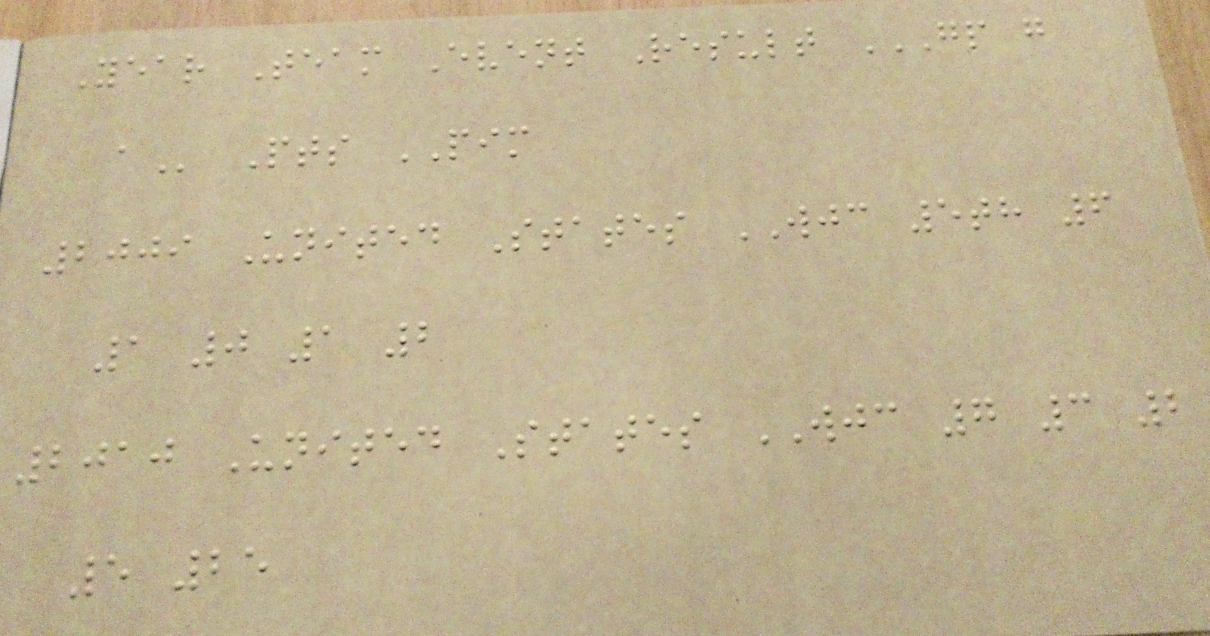Year Team Event Result GP G
A Pts PIM
2009 United States WJC 5th 6
1 0 1 2
2010 United States WJC 7 3 2
5 25
